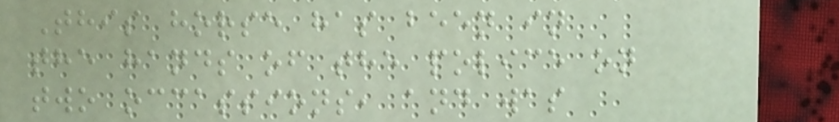This horse has been in
the hands of the police on
two occassions, and was
